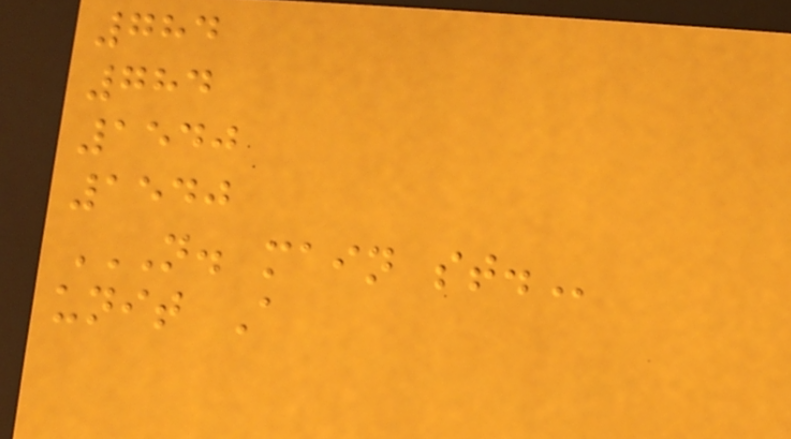784
784
1540
1540
N. MAIN ST.
unit A
